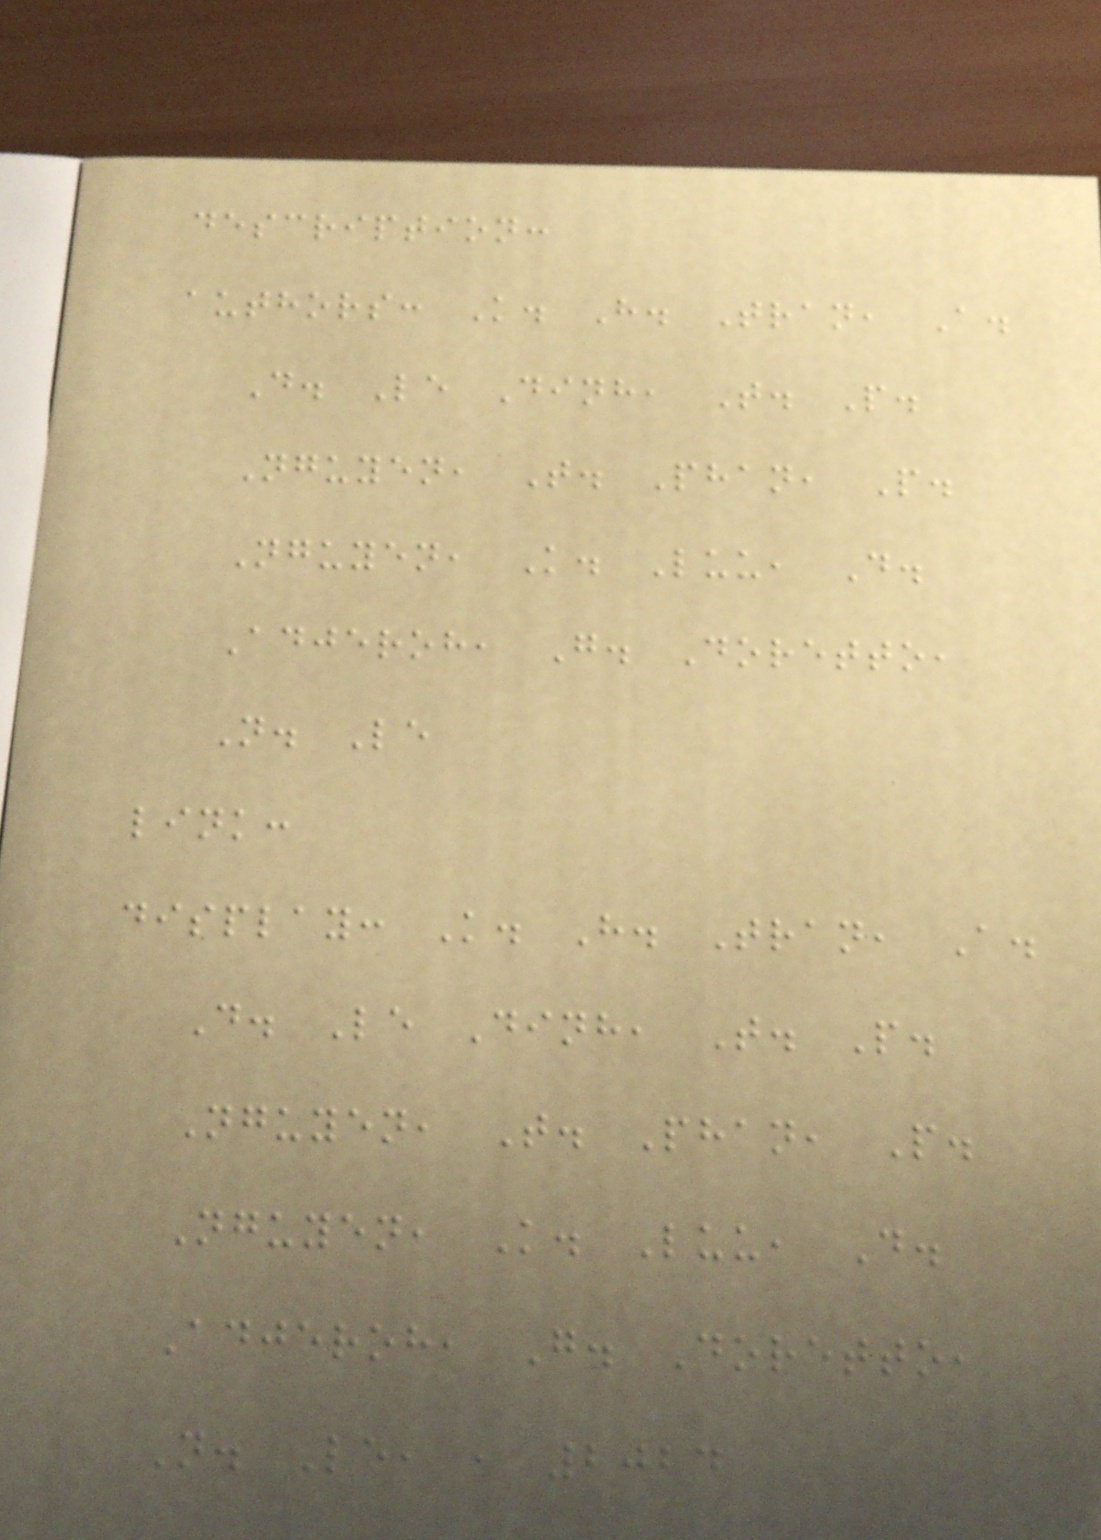description:
authors: K. H. Tran, A.
D. Le Dinh, T. P.
Nguyen, T. Phan, P.
Nguyen, K. Luu, D.
Adjeroh, G. Doretto,
N. Le
link:
display: K. H. Tran, A.
D. Le Dinh, T. P.
Nguyen, T. Phan, P.
Nguyen, K. Luu, D.
Adjeroh, G. Doretto,
N. Le, , 2024
